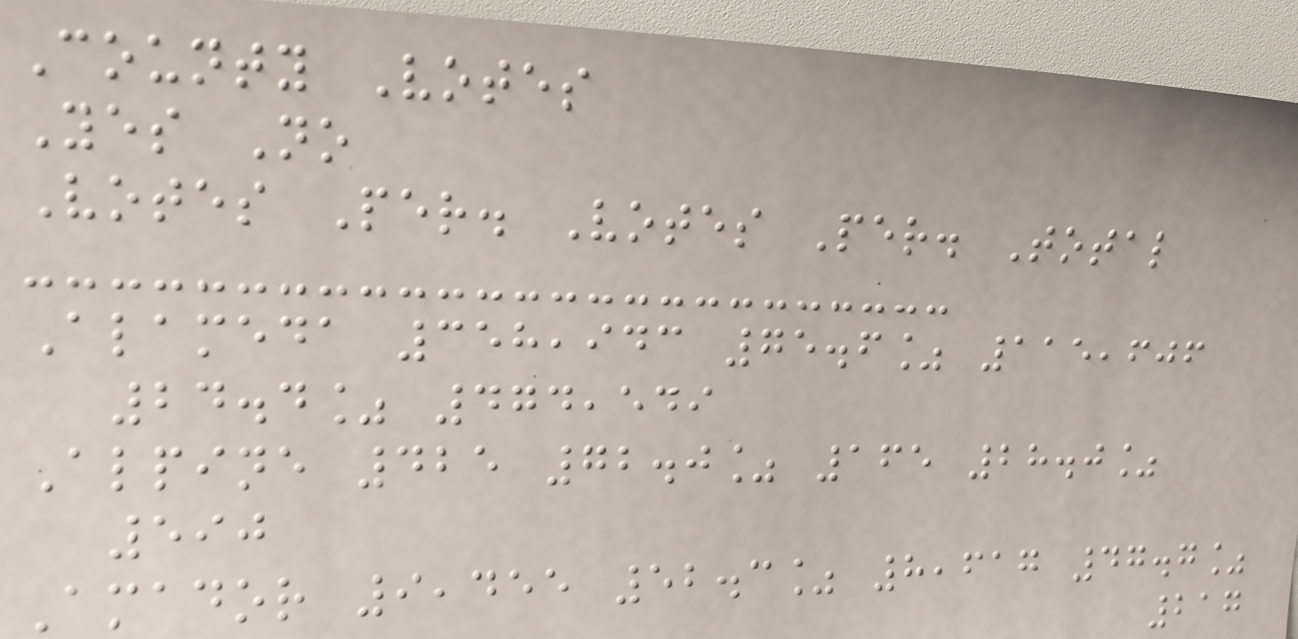County Votes
Yes No
Votes Per. Votes Per. Total
Alameda 358,943 75.6% 115,606
24.4% 474,549
Alpine 425 72.0% 165 28.0%
590
Amador 9,455 52.3% 8,617 47.7%
217
